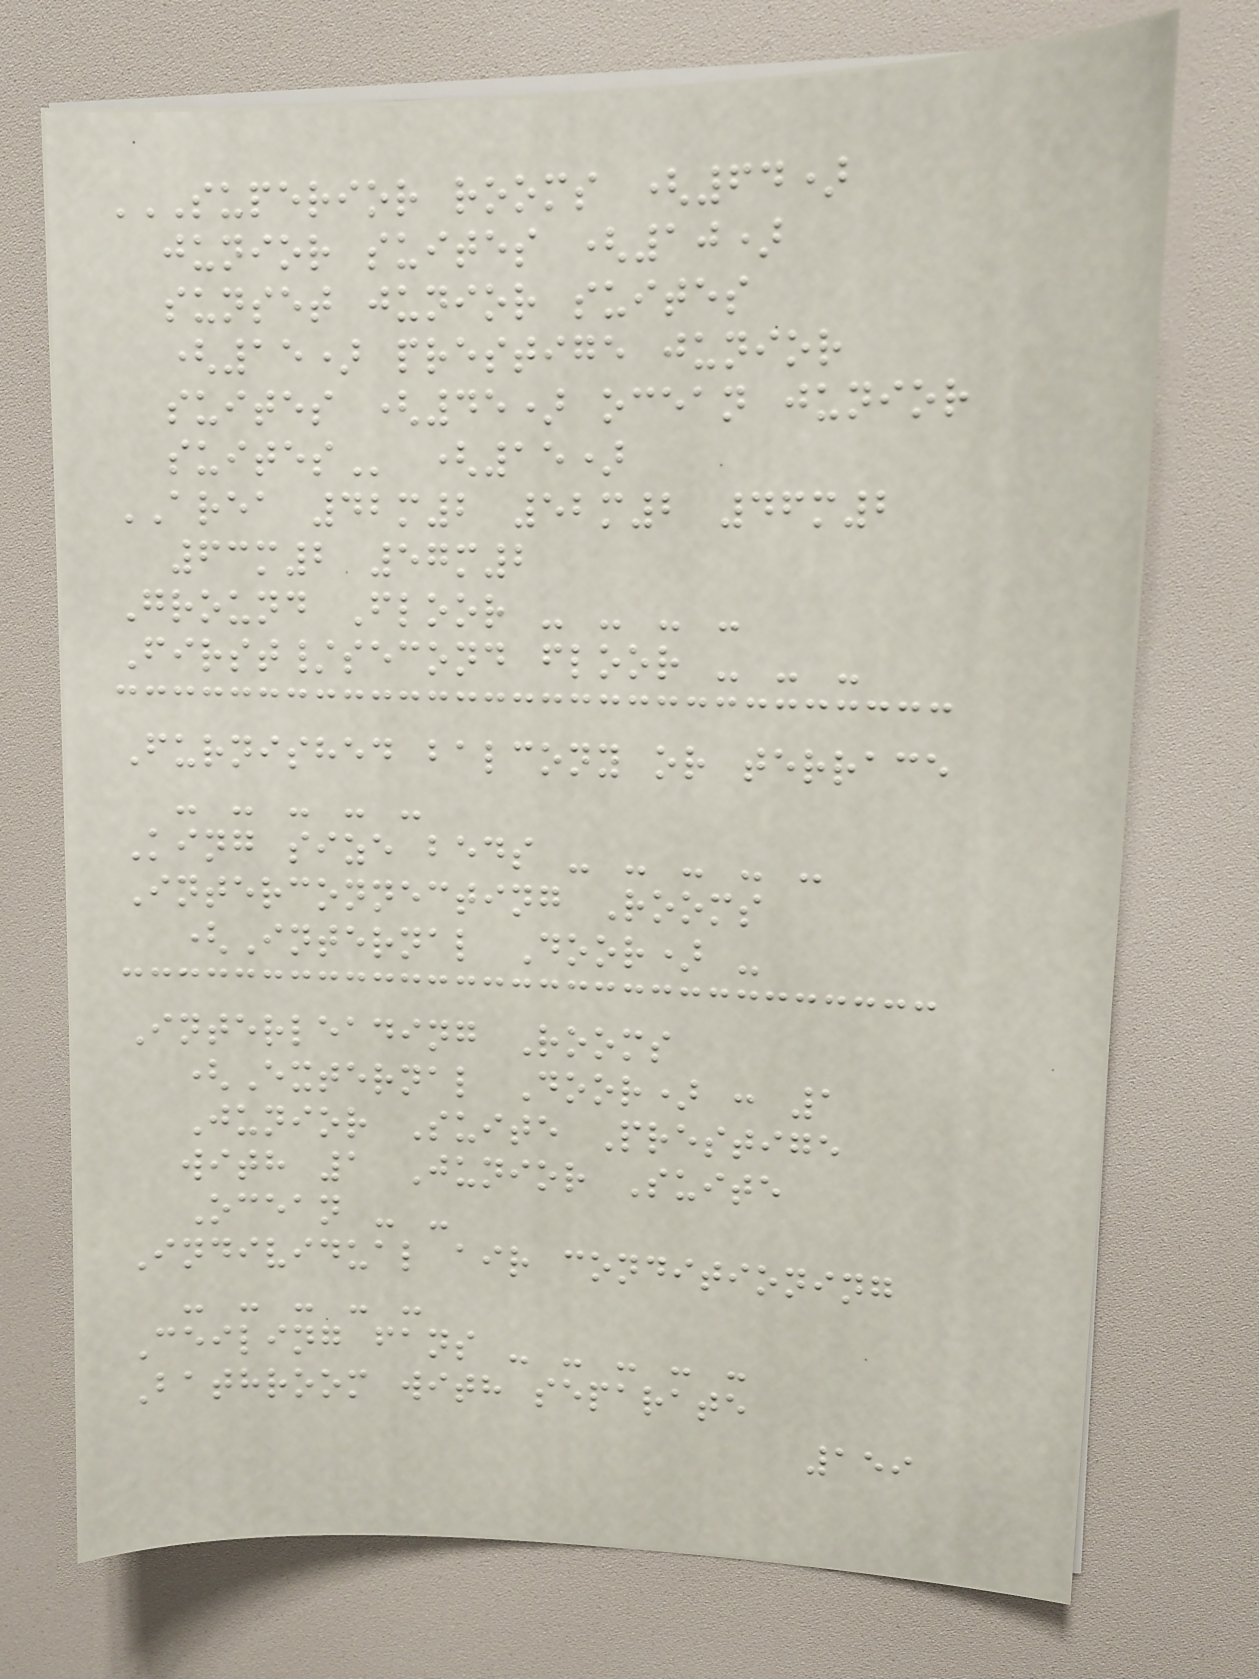SUPERIOR ROOMS (64)
JUNIOR SUITES (10)
SUNSET JUNIOR SUITES
(15) PRESTIGE JUNIOR
SUITES (45) OCEAN JUNIOR
SUITES (15)
AREA 42m2 52m2 46m2
63m2 57m2
Ground Floor - - - -
First/second floor - - -
Furnished balcony or terrace
- - - - -
King size beds - - - - -
Interconnecting Rooms
(Internal Door) -
Interleading Rooms
(External Door) : 1
Junior Suite Prestige
with 1 Junior Suite
Ocean - -
Individual air conditioning
- - - - -
Ceiling fans - - - - -
Bathroom with separate
159
